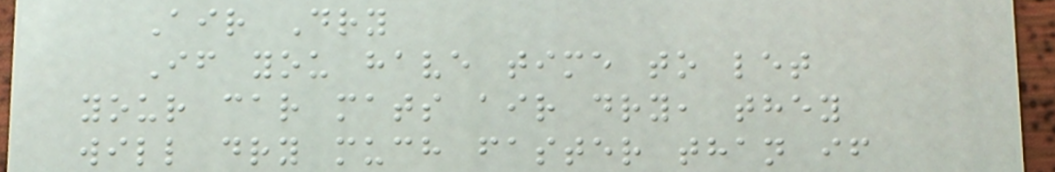Air Dry
If you have time to let
your car mats air dry, they
will dry much faster than if
